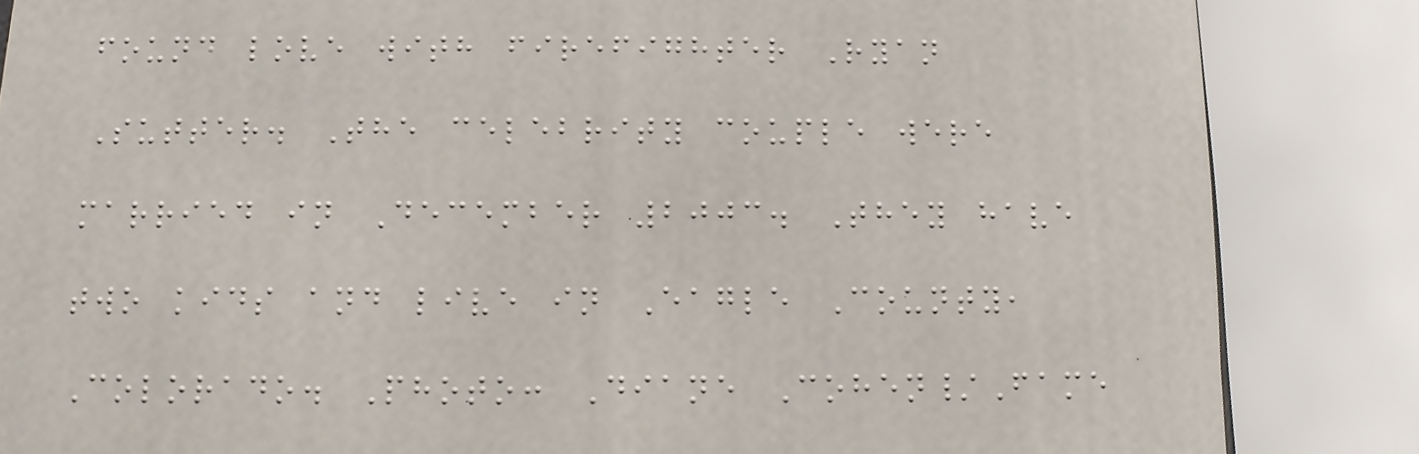found love with firefighter Ryan
Sutter. The celebrity couple were
married in December 2003. They have
two kids and live in Eagle County,
Colorado. Photo: Diane Cohen/Fame
